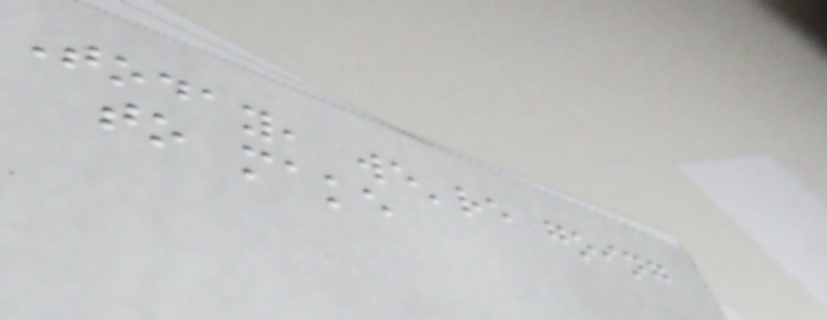Today, we're going
to make
